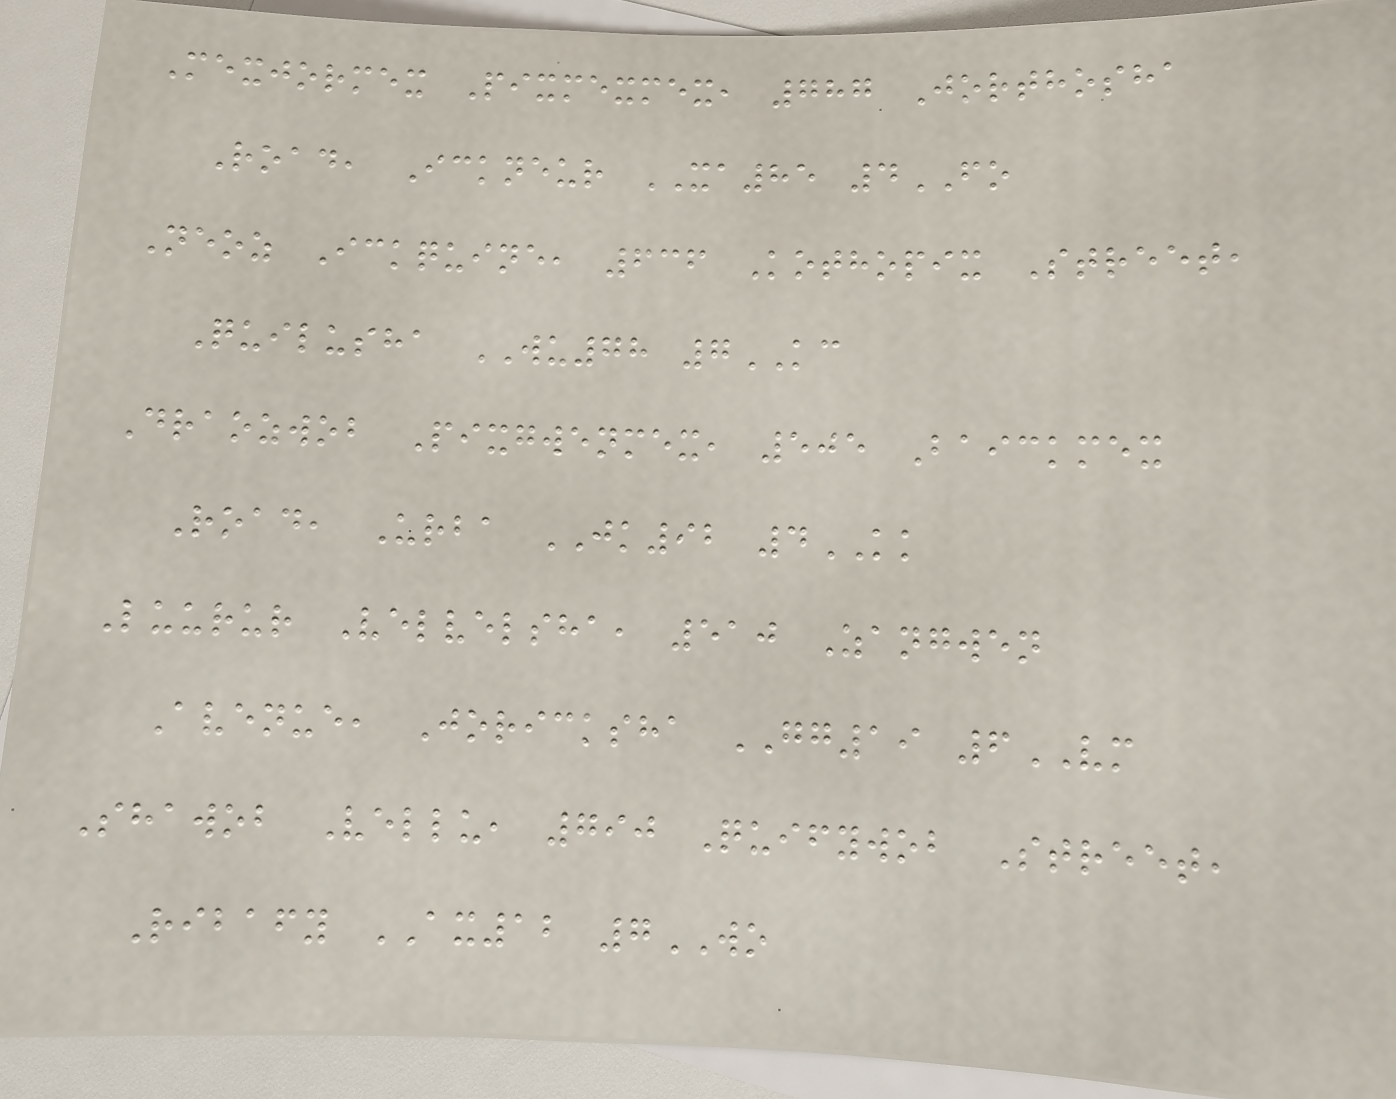Mexjormex Pixmexmex, 787 Jorthosha
Road, Ickneur XA85 4FO
Neoz Ickquine, 636 Kothopix Street,
Quilusha WU78 7KC
Draozwob Pixgwenmex, 505 Baickmex
Road, Urba JK92 4KK
Luurur Velvelsha, 510 Zangwen
Avenue, Joricksha GG19 6VM
Shawob Vellu, 790 Quifywob Street,
Ribafy AX12 7WO
